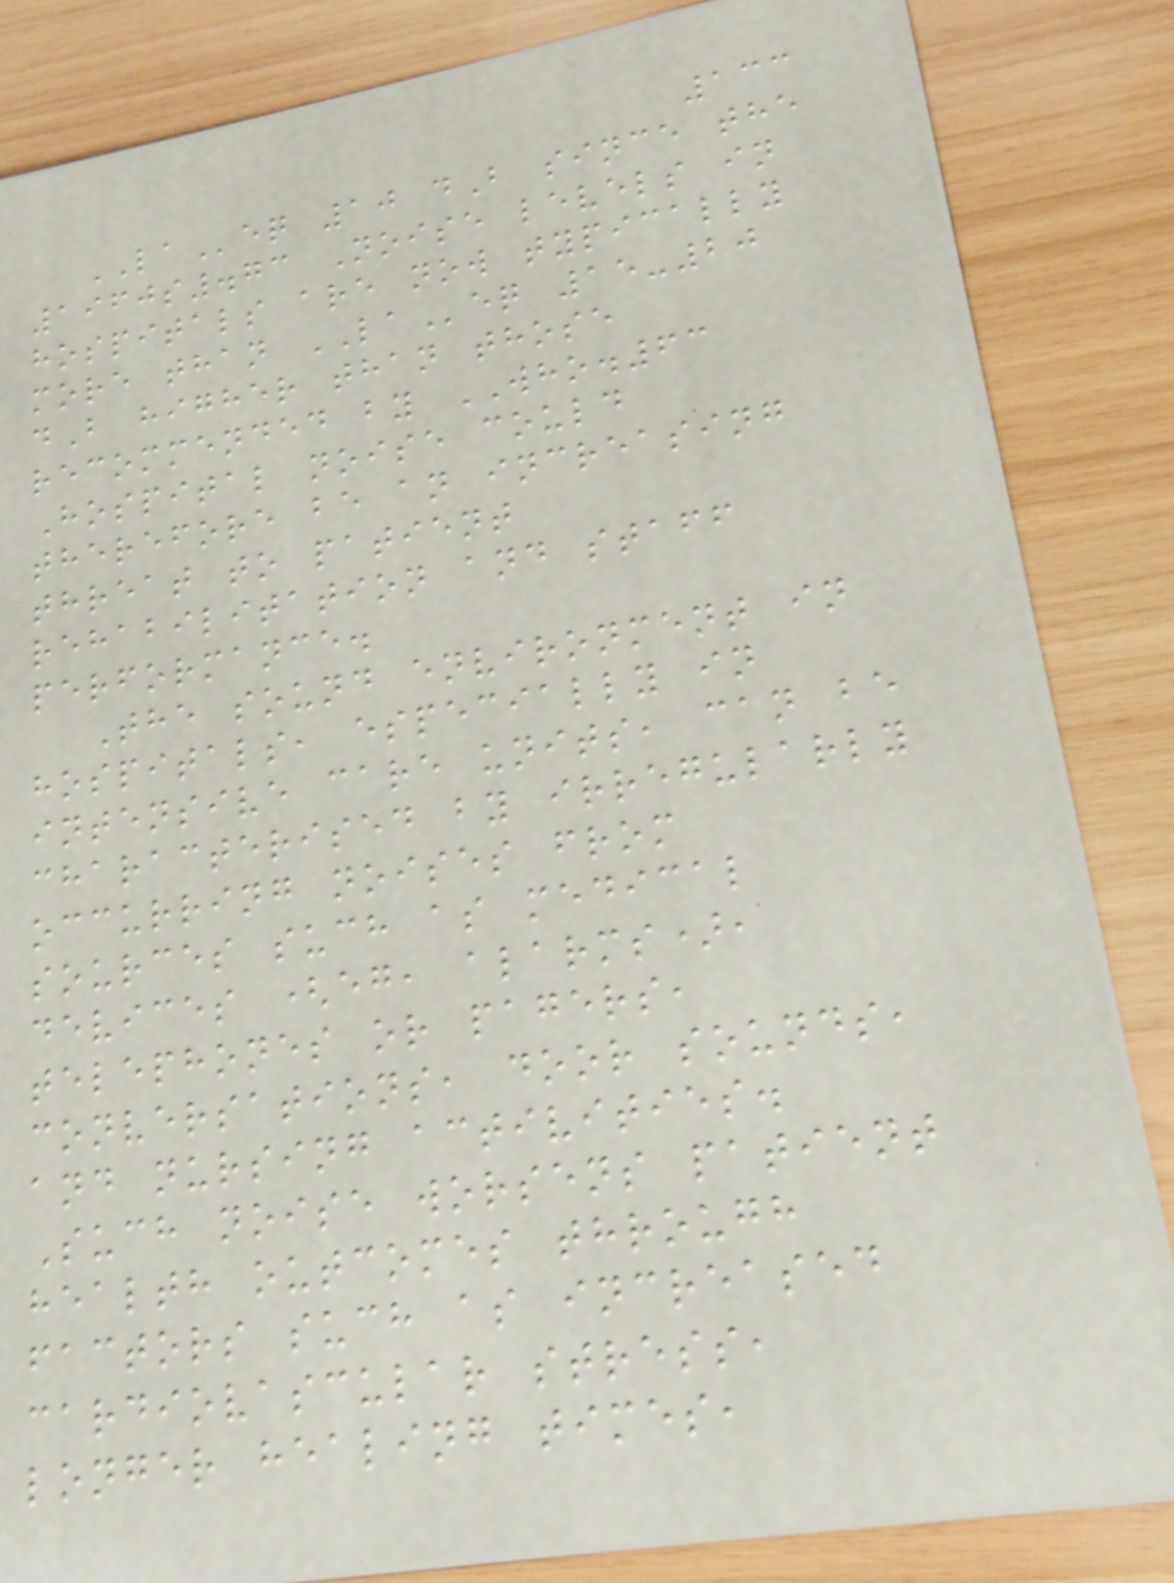133
LAeq 10 dB since the
1960s.73 Noise levels in
hospitals are now typically
more than LAeq 15-20
dB higher than those
recommended by WHO.63
Hospital noise could
therefore be an increasing
threat to patient
rehabilitation and staff
performance.
The sound environment in
hospitals, especially in
intensive care units, can be
characterised by irregularly
occurring noises from
sources such as medical
devices (eg, alarms),
telephones or pagers,
conversations, door sounds,
and nursing activities.
Such noise worsens patient
health outcomes through
factors such as increased
cardiovascular stress,
longer healing times,
